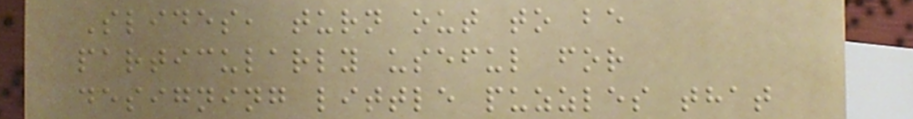Slides, turn out to be
particularly useful for
designing little puzzles that
